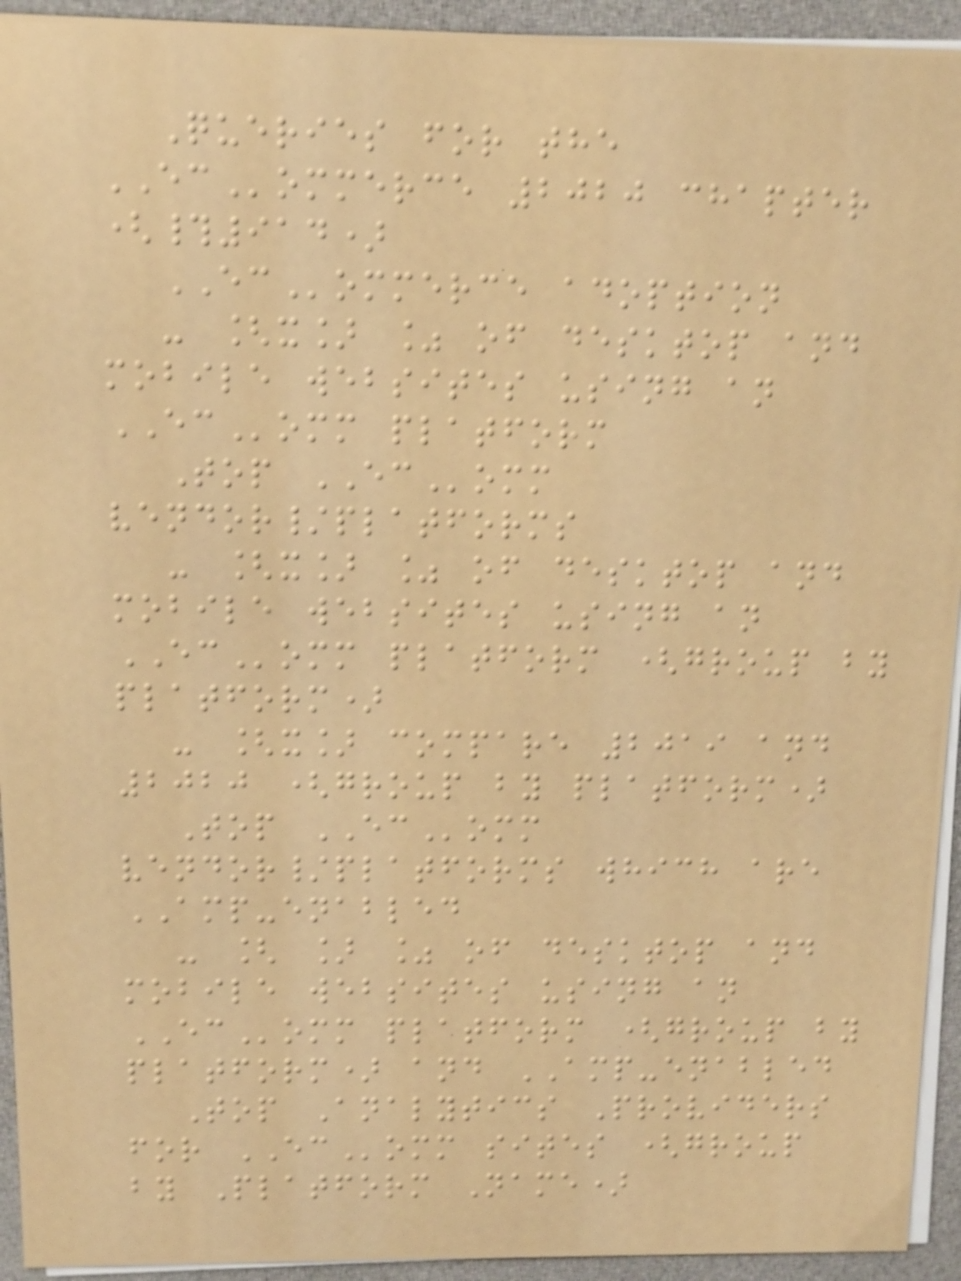Queries for the
ECommerce 2020 chapter
(#914)
ECommerce adoption
- [x] % of desktop and
mobile websites using an
EComm platform
Top EComm
vendor/platforms
- [x] % of desktop and
mobile websites using an
EComm platform (group by
platform)
- [x] compare 2019 and
2020 (group by platform)
Top EComm
vendor/platforms which are
AMP-enabled
- [ ] % of desktop and
mobile websites using an
EComm platform (group by
platform) and AMP-enabled
Top Analytics Providers
for EComm sites (group
by Platform Name)
